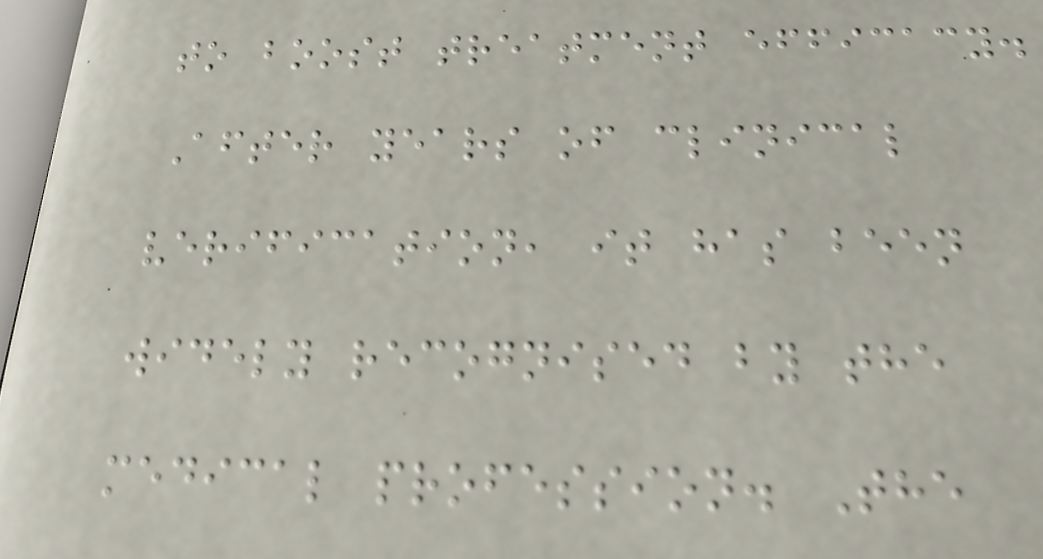to boost treatment efficacy.
After years of clinical
verification, it has been
widely recognised by the
medical profession. The
